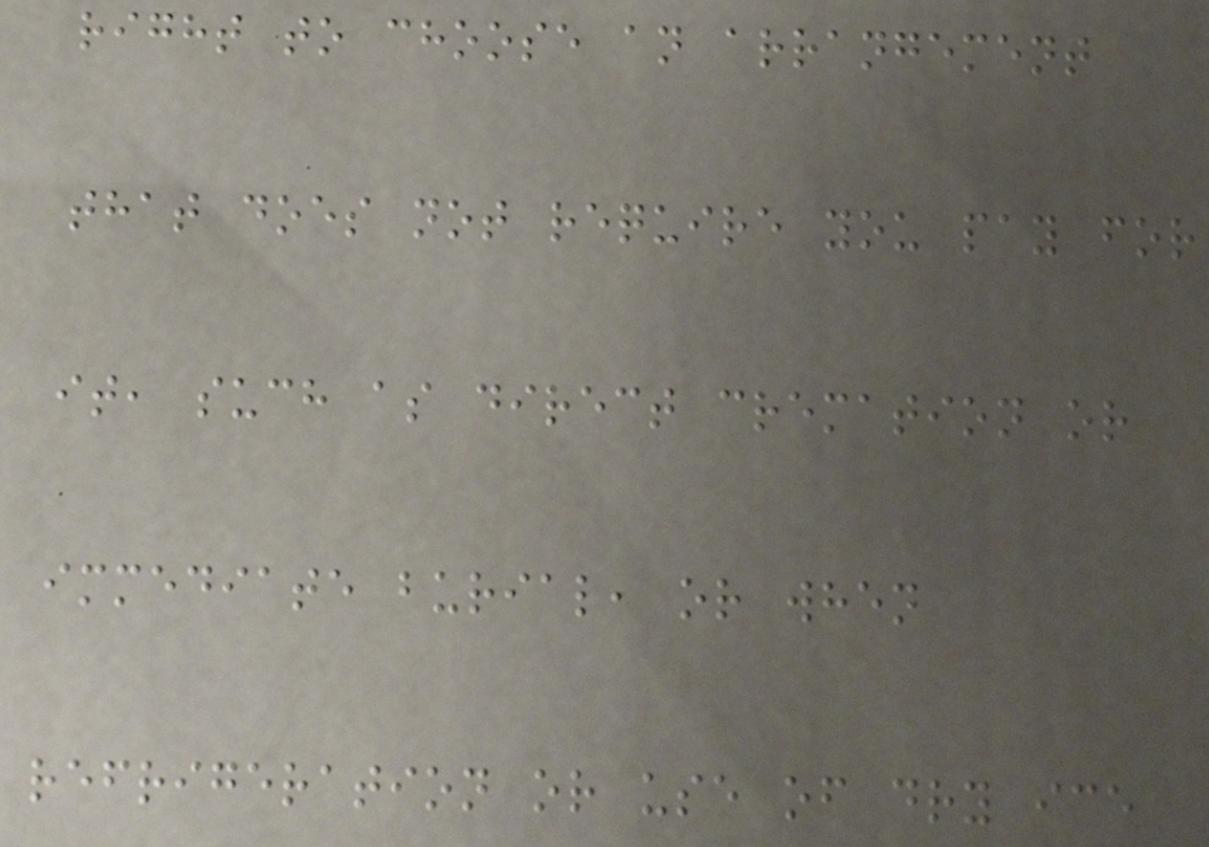right to choose an arrangement
that does not require you pay for
it, such as direct cremation or
immediate burial, or when
refrigeration or use of dry ice
